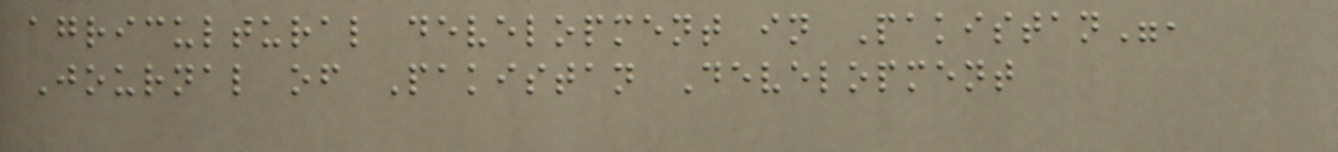agricultural development in Pakistan",
Journal of Pakistan Development
